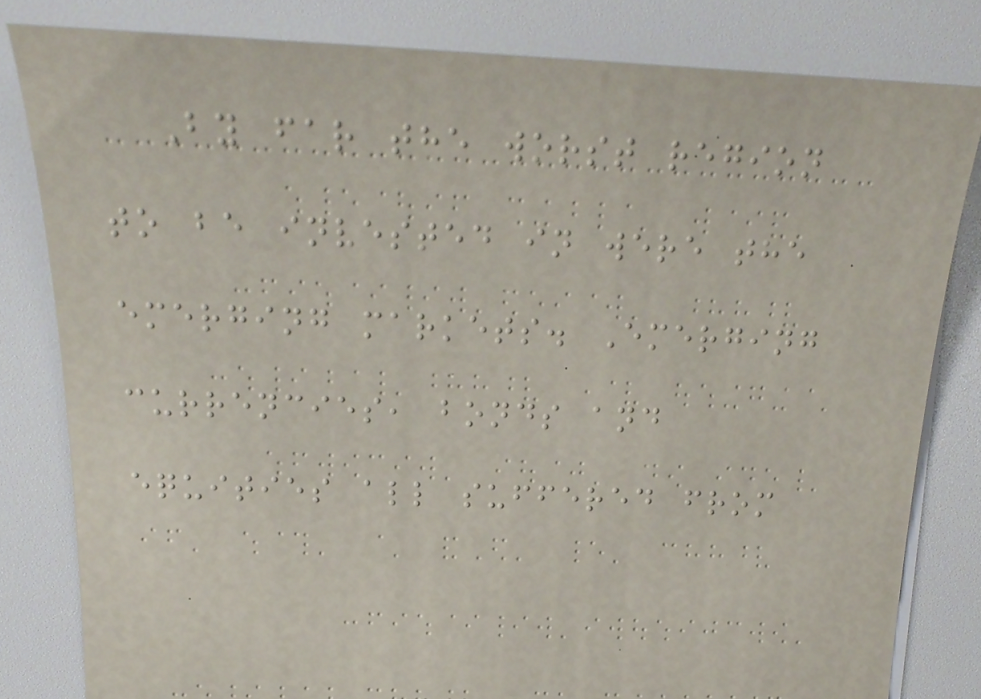By far the worst region
to be invested in were the
emerging markets. Emerging
currencies, bonds and
equities all suffered from
